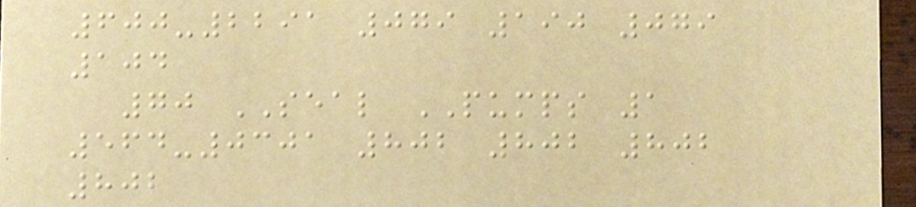600-2291 079 190 079
104
70 SEAL PUMPS 1
564-0301 802 802 802
802
